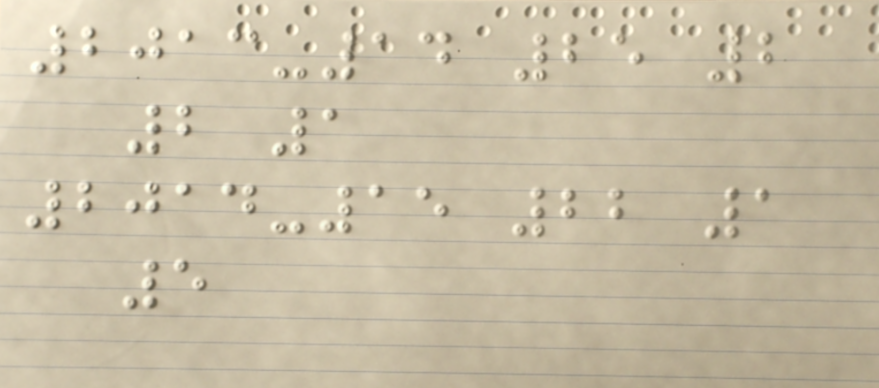2013-14 25 2
2 1
2014-15 22 1
5
